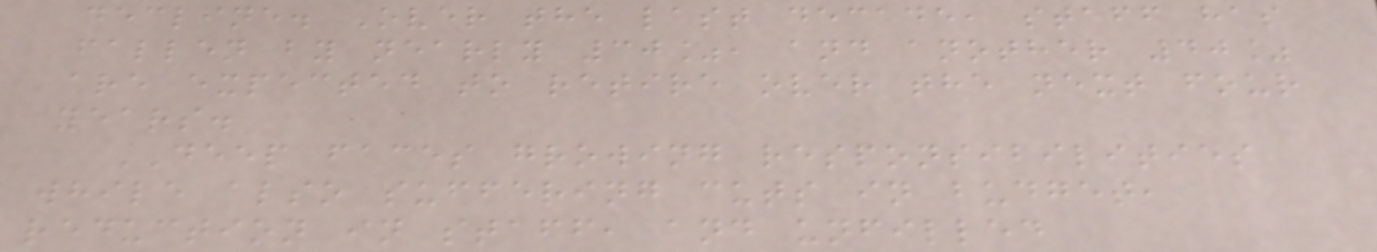decline. Over the last decade, staff has
fallen by nearly 30%, and another 40%
are expected to retire over the next four
years.
DEEP faces growing responsibilities
while also suffering cuts in budget,
reduction in staff, and unfilled
